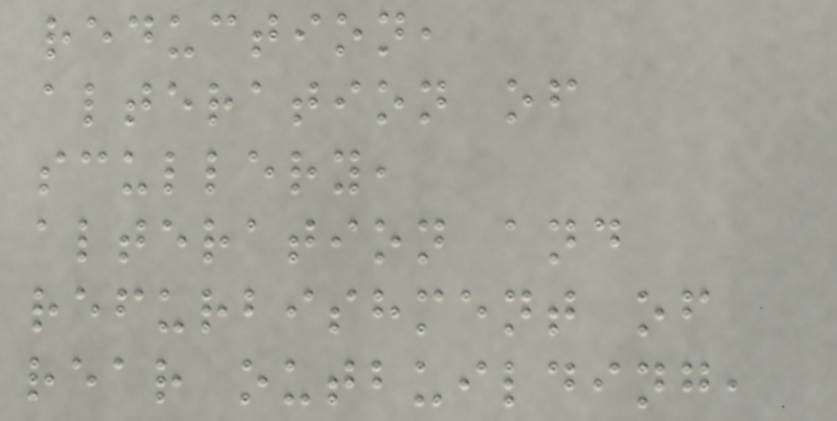reduction,
alteration of
scullery,
alteration and
refurbishment of
rear outbuilding,
